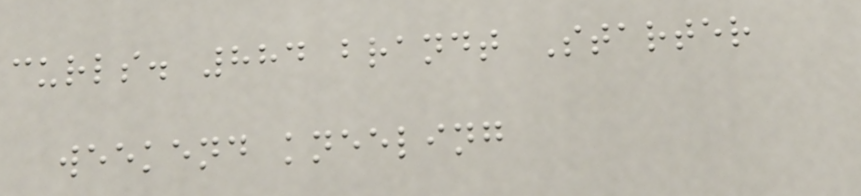curls. 884 brandt Starter
weekend kneeling
